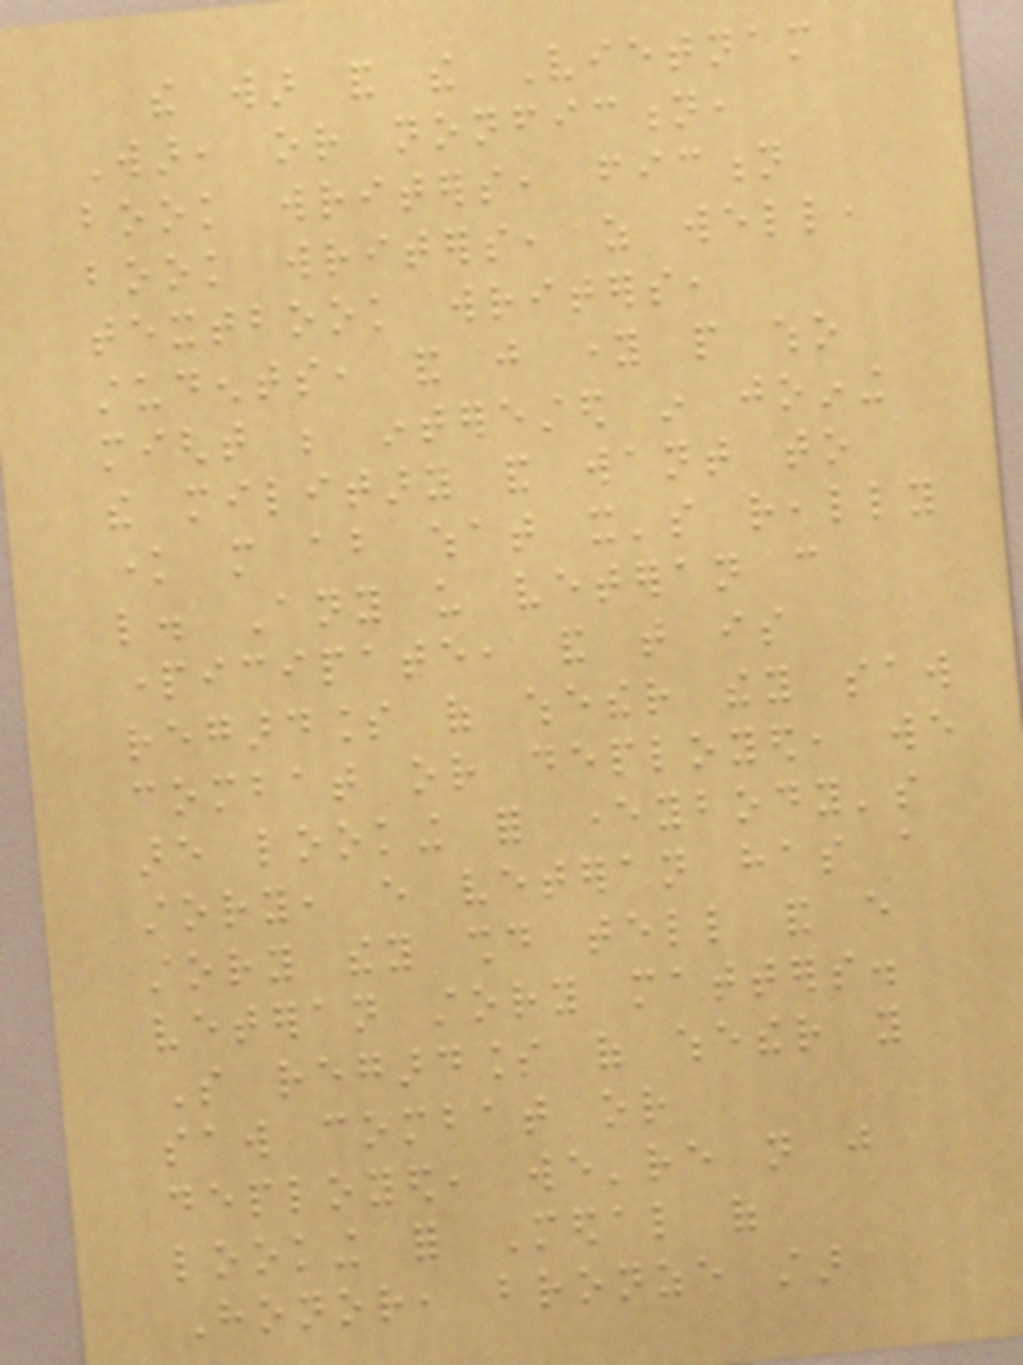the war and the Vietnam
War, or nonfiction,
book writers, fiction
book writers, as well,
textbook writers,
students, and just young people who
might be interested in joining
the military and want to
know more about what it's really
like. Any us veteran can
participate, and that is
regardless of whether they saw
combat or deployed, we
are looking for everybody's
story, every veteran has a
story they should tell and every
veteran story matters.
So regardless of whether you
saw combat or
deployed, we're not just
looking for Medal of
Honor, bronze star
